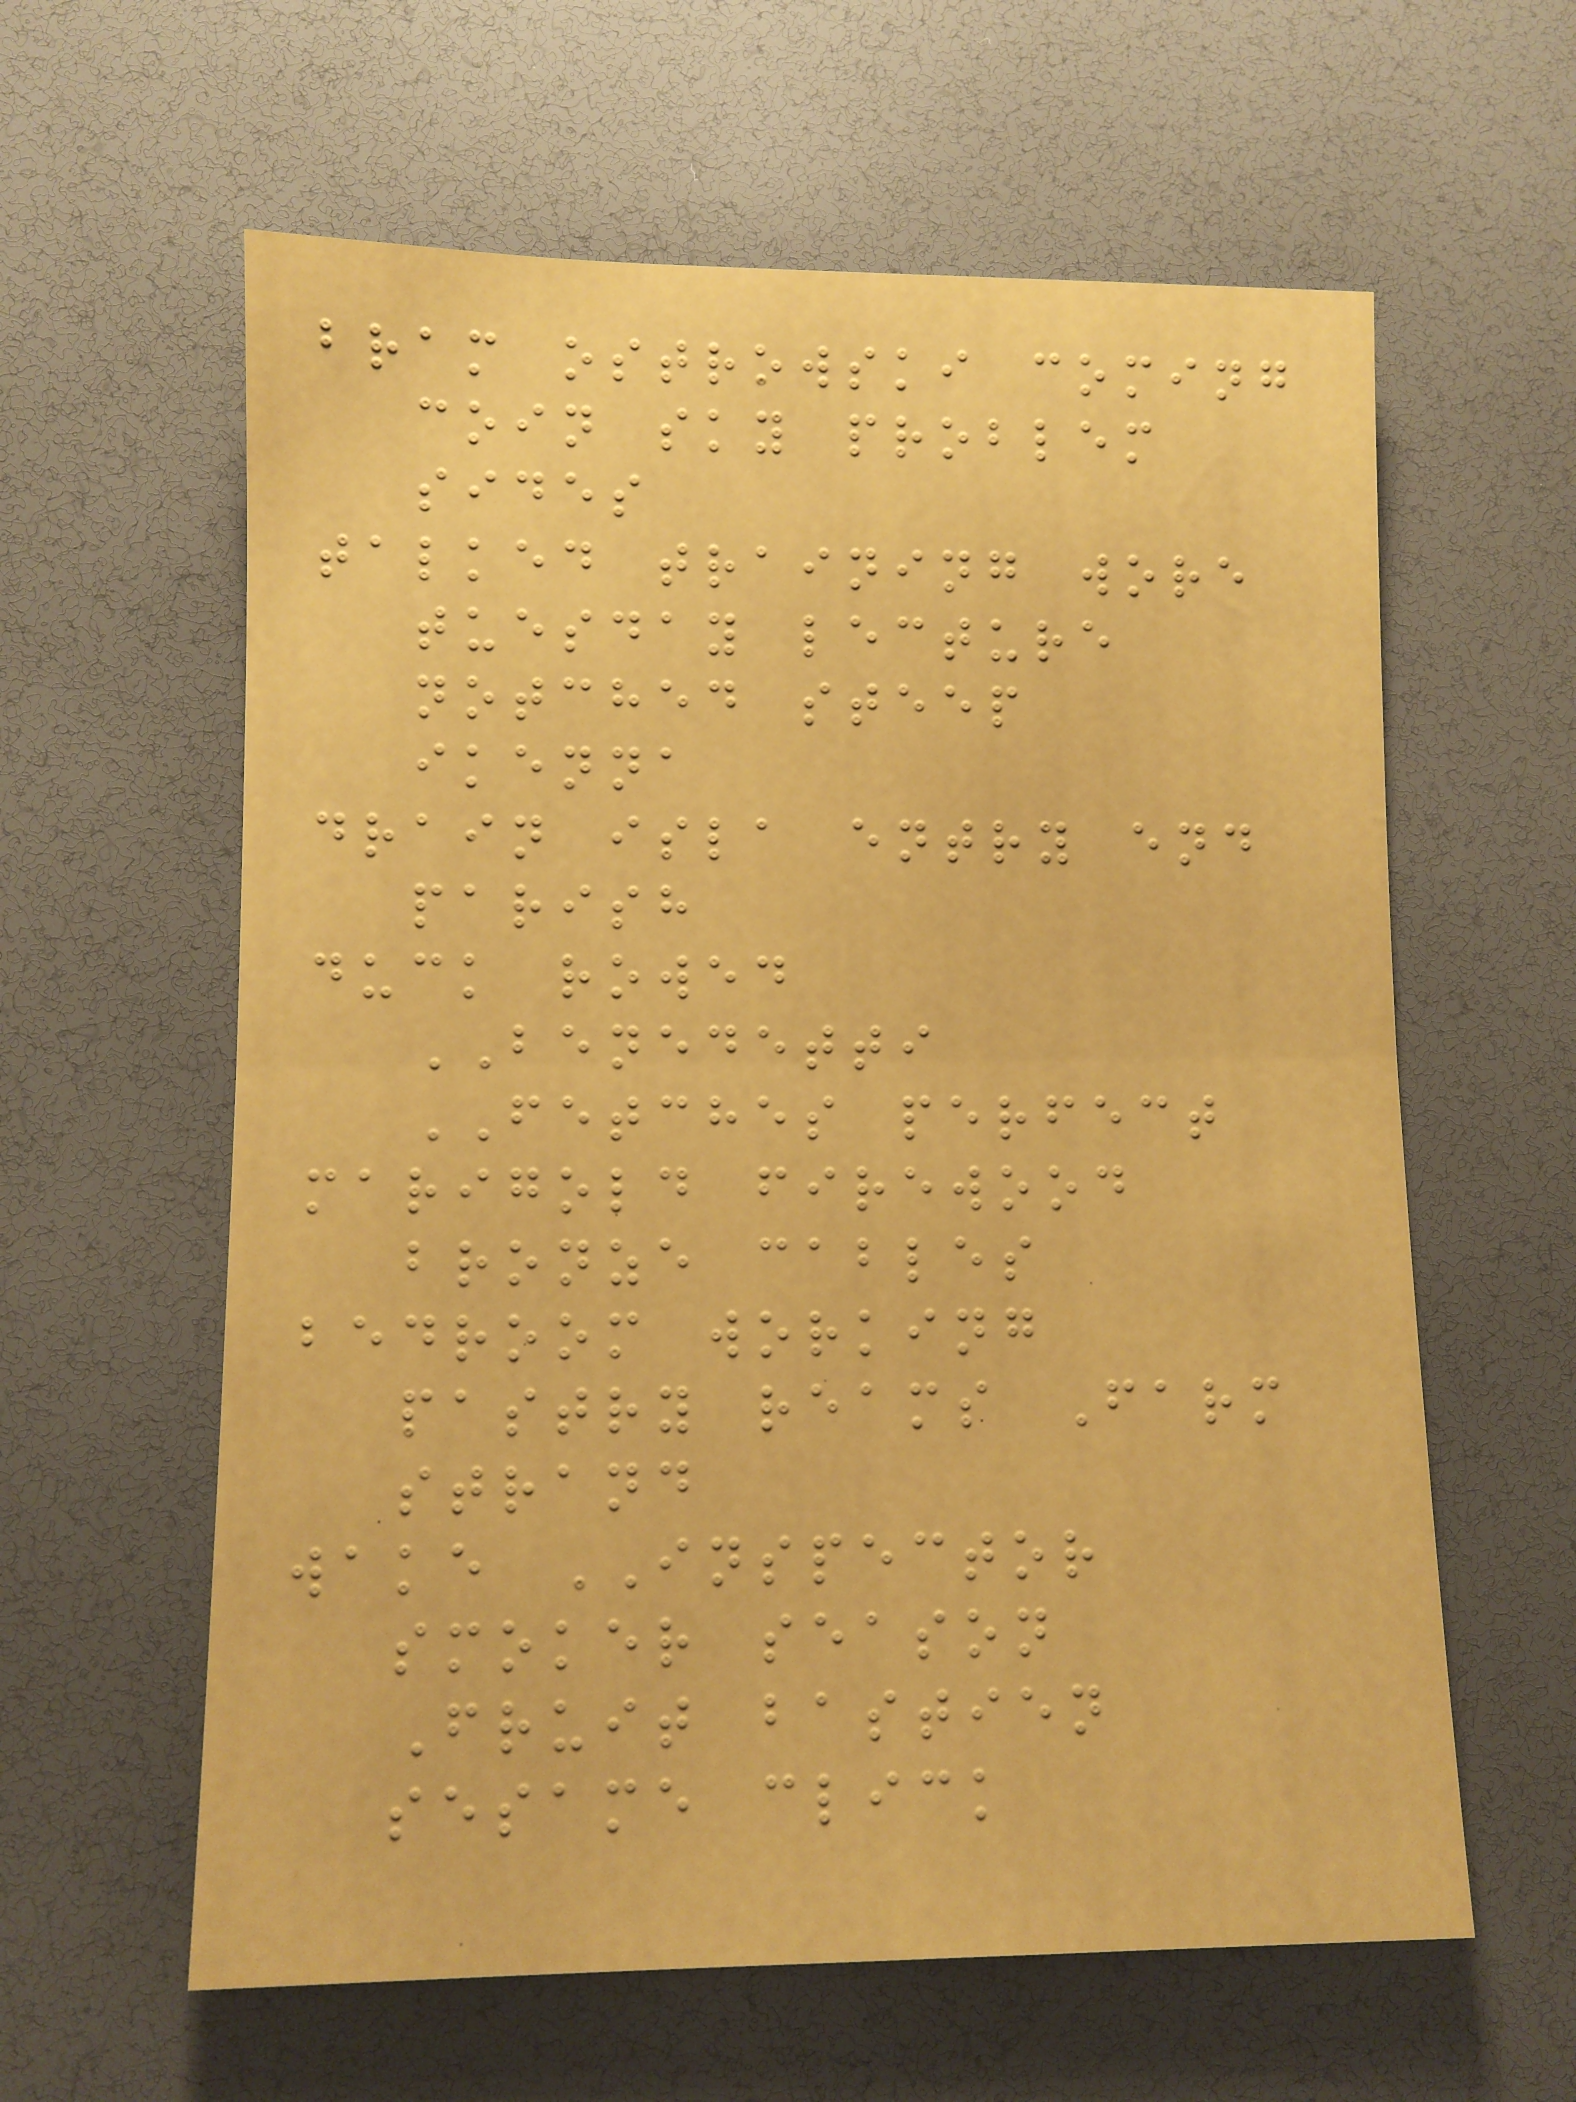bram ostrowski coming
coin sky problem
sides
talked training wore
tuesday lecture
notched steep
ikenna
drain isla entry end
parish
duck rowed
BENEDETTI
FETCHES perfect
marigold firewood
bronze cables
bedroom working
pastry reams Farm
strand
wake INSPECTOR
smoker season
Fruit bastien
sesame click
